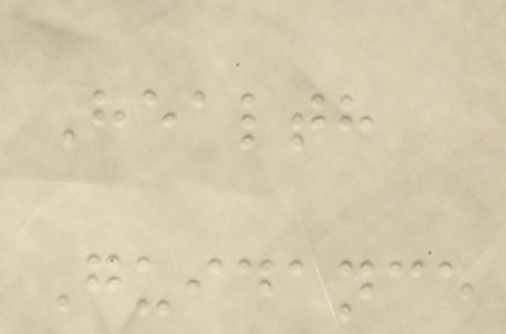Health
Guidance
